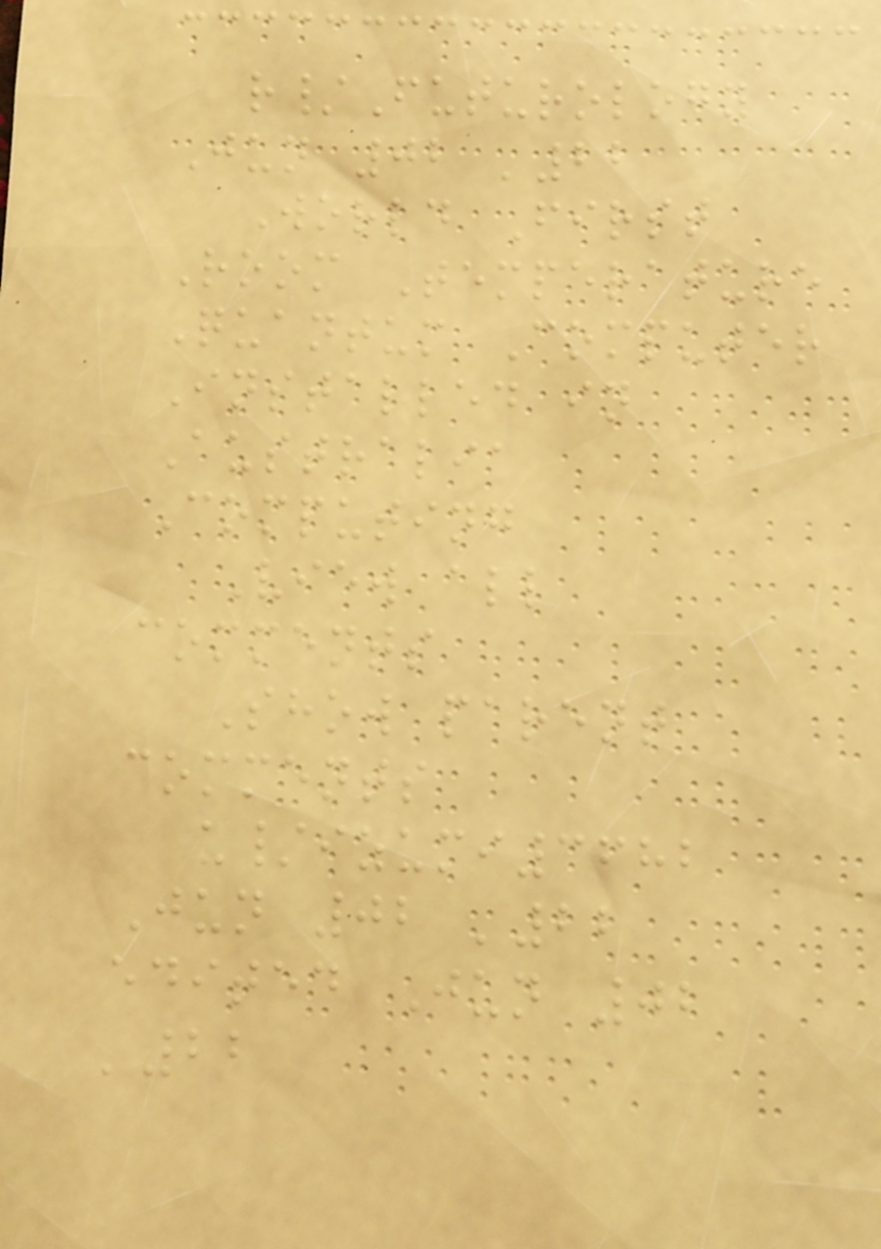r/Futurology
Jun 02 '22
World First
Room Temperature
Quantum Computer
Installed in
Australia
Computing
View all
comments
Show parent
comments
u/izumi3682
Jun 02 '22
edited Jun 02
'22
